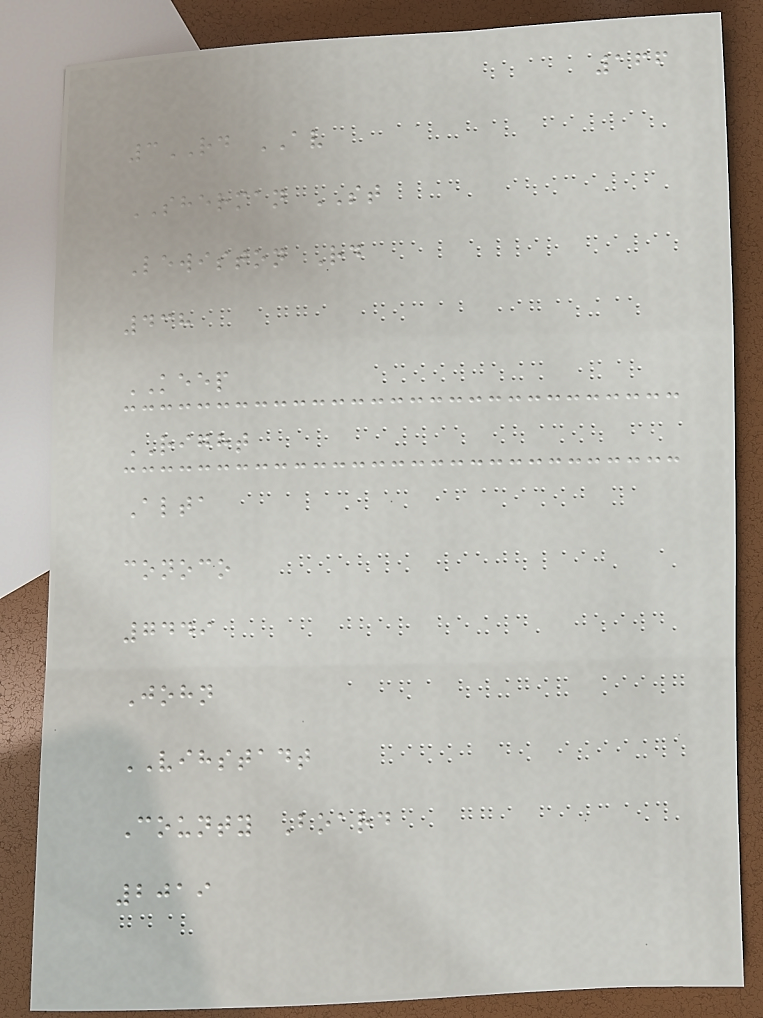166
3RD AV
SHERMAN ST
Lewiston Rd
438
KEEP
RIGHT
Alta
conoco
7449
John
VIHSTADT
County Board
2019
